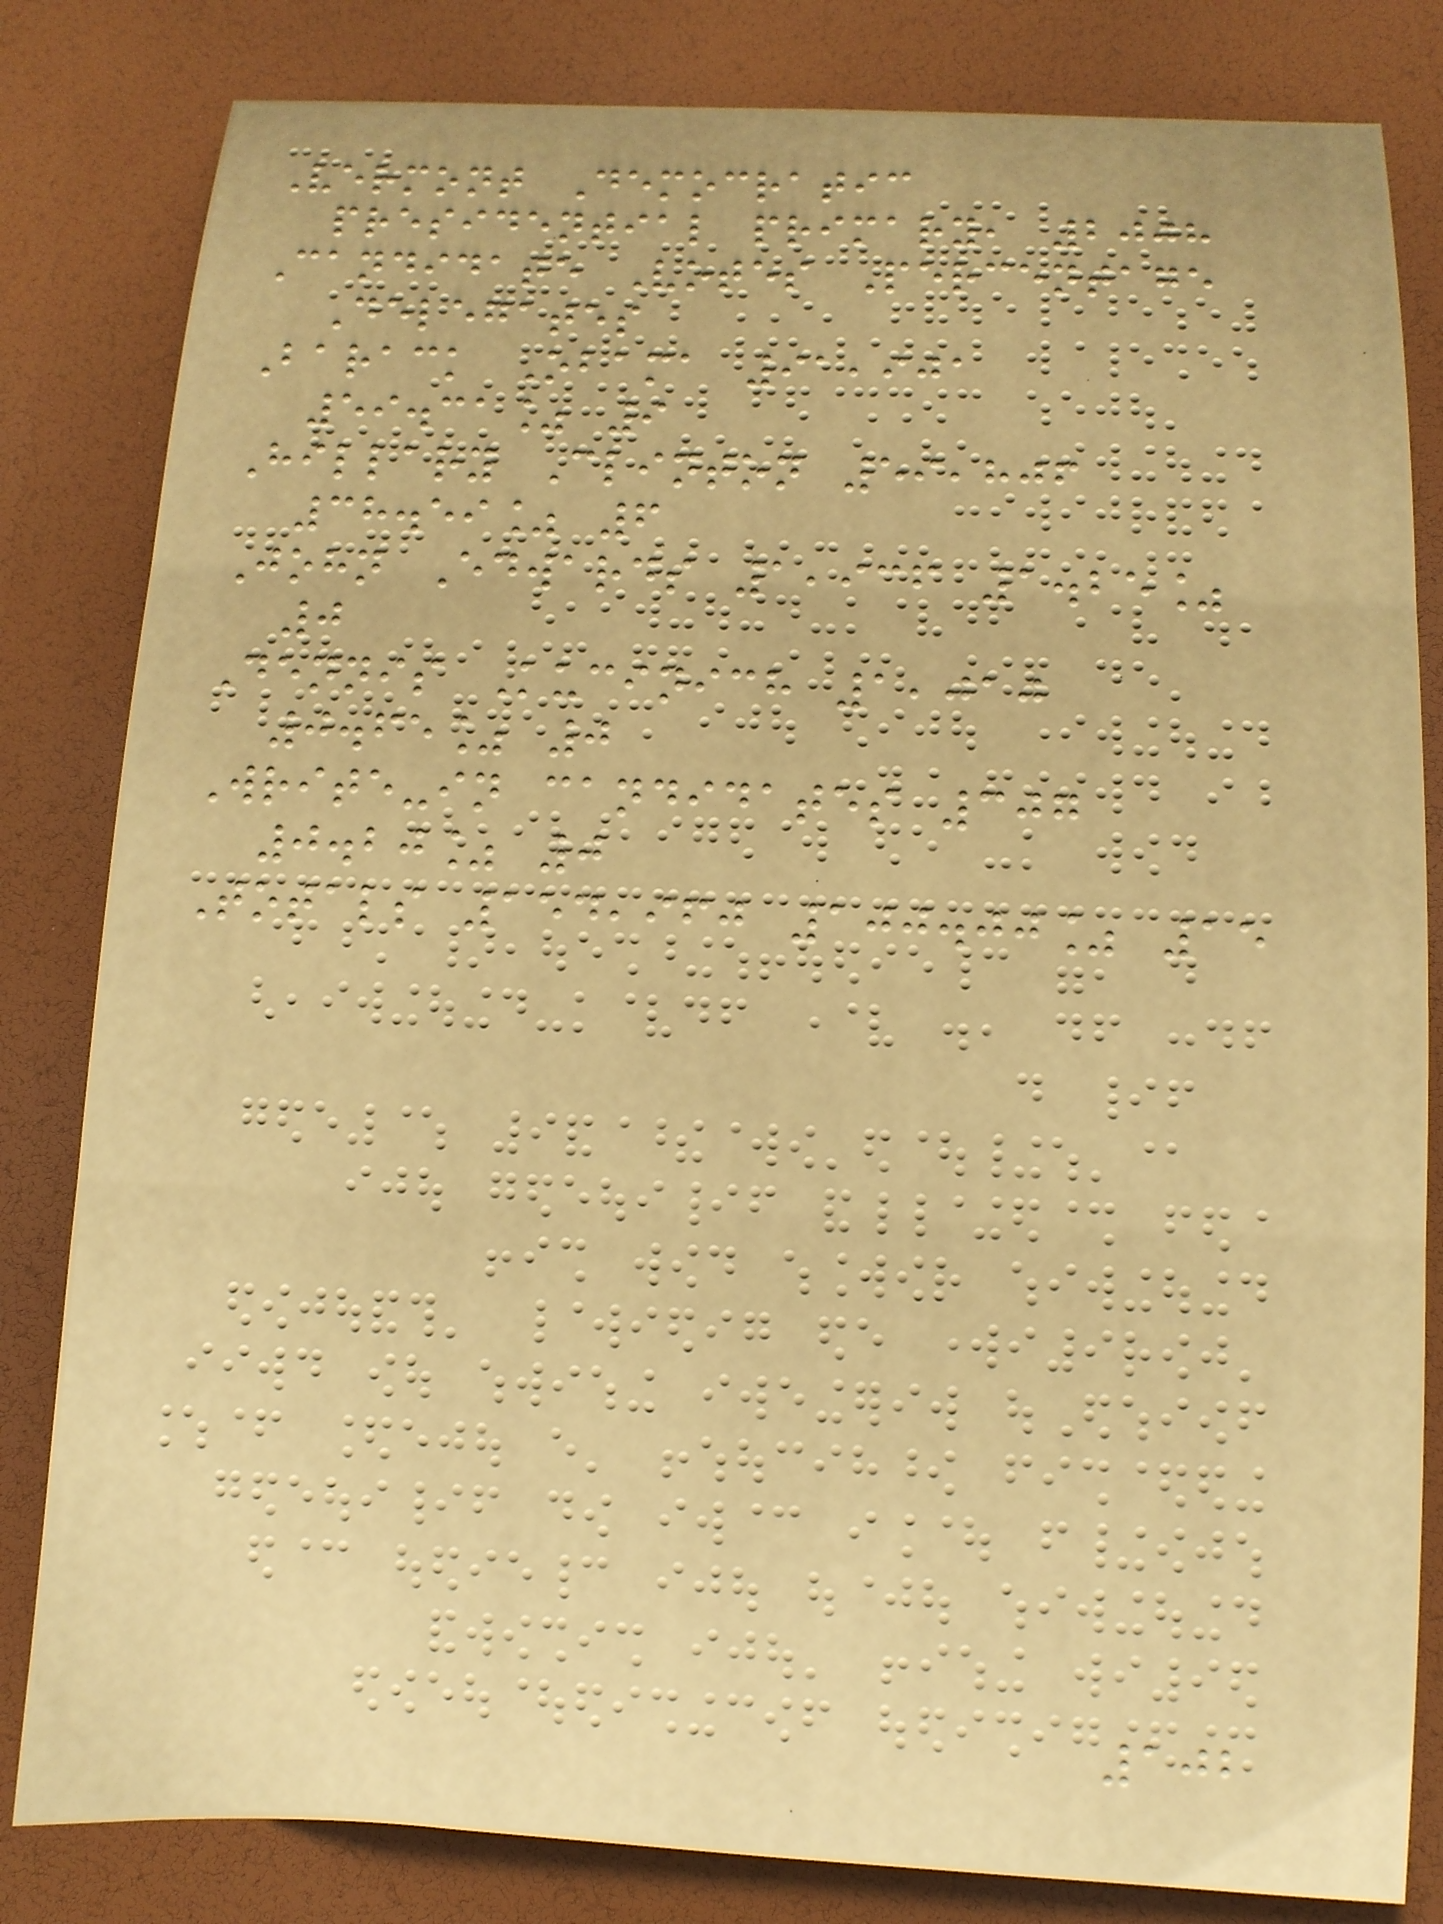Vermont Democratic
presidential primary, 2008
Candidate Votes Percentage
Delegates
Barack Obama 91,901
59.31% 9
Hillary Clinton 59,806
38.59% 6
John Edwards 1,936 1.25%
0
Dennis Kucinich 1,010
0.65% 0
Write-in candidates 307
0.20% 0
Totals 154,960 100.00% 15
102
